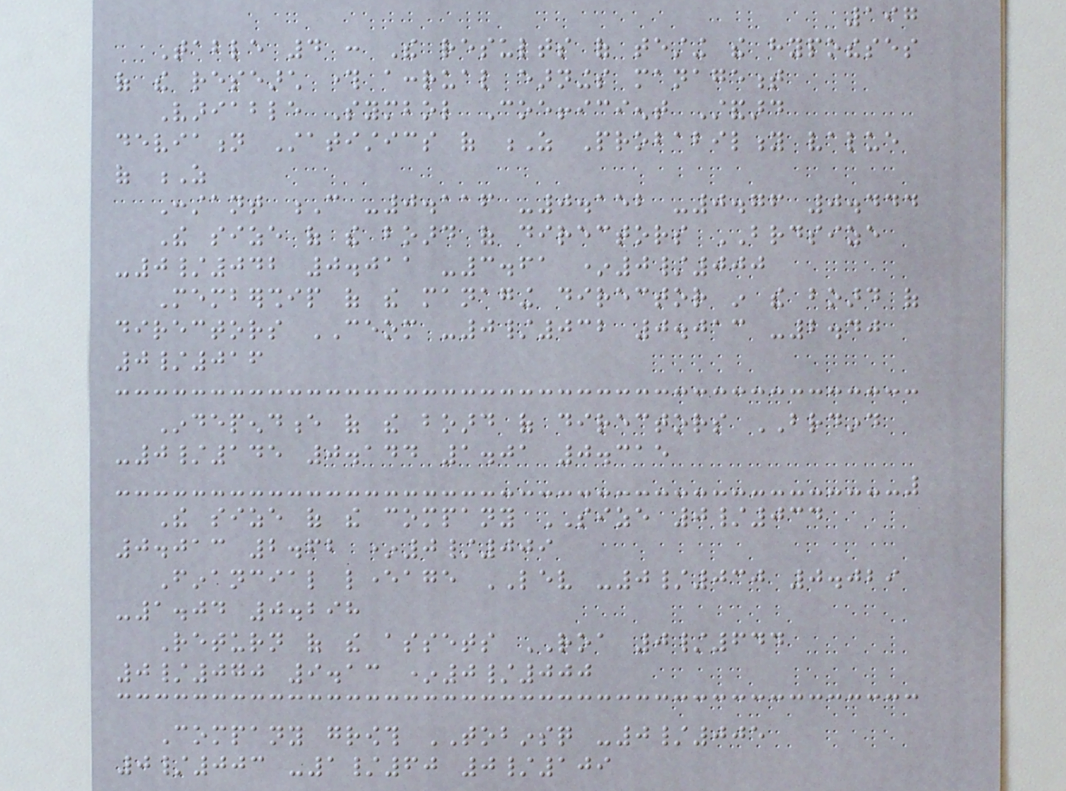197
Table 4 : The results of testing the hypotheses
of the research through accrual earnings management
Variable Symbol Coefficient Standard
deviation Statistics of Z Probability value
of Z
Constant C -0.116 -0.152 -0.76 0.444
The size of the board of directors BRDSIZE
-0/042 0.011 -3.61 *0/000
Membership of the managing director in the board of
directors CEOM -0/032 0.013 -2.40
0/016
Independence of the board of directors BRDIND
-0/145 0.144 1.01 0.315
The size of the company SIZE 0/034
0.013 2.62 *0/009
Financial leverage LEV -0/030 0.029
-1.04 0.298
Return of the assets ROA 0/644
0/070 9.13 *0/000
Company growth TOBINSQ -0/005
0/003 -1/60 0/109
